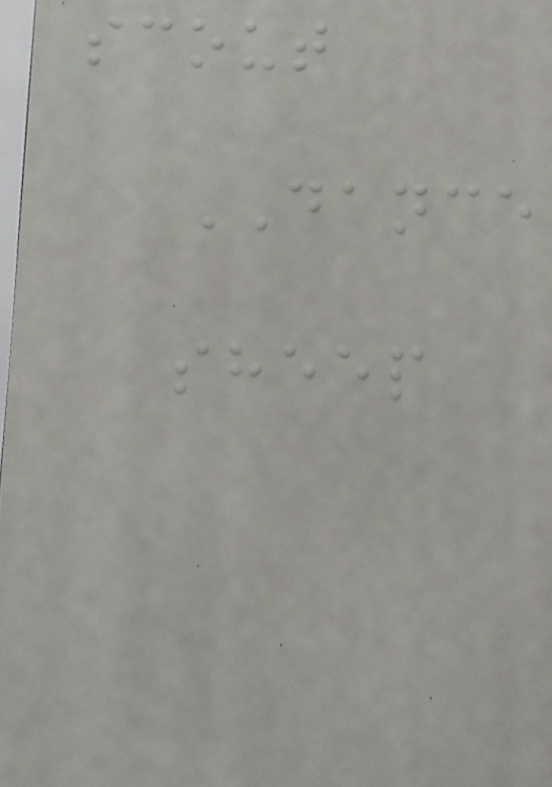scout
DANCE
sheep
